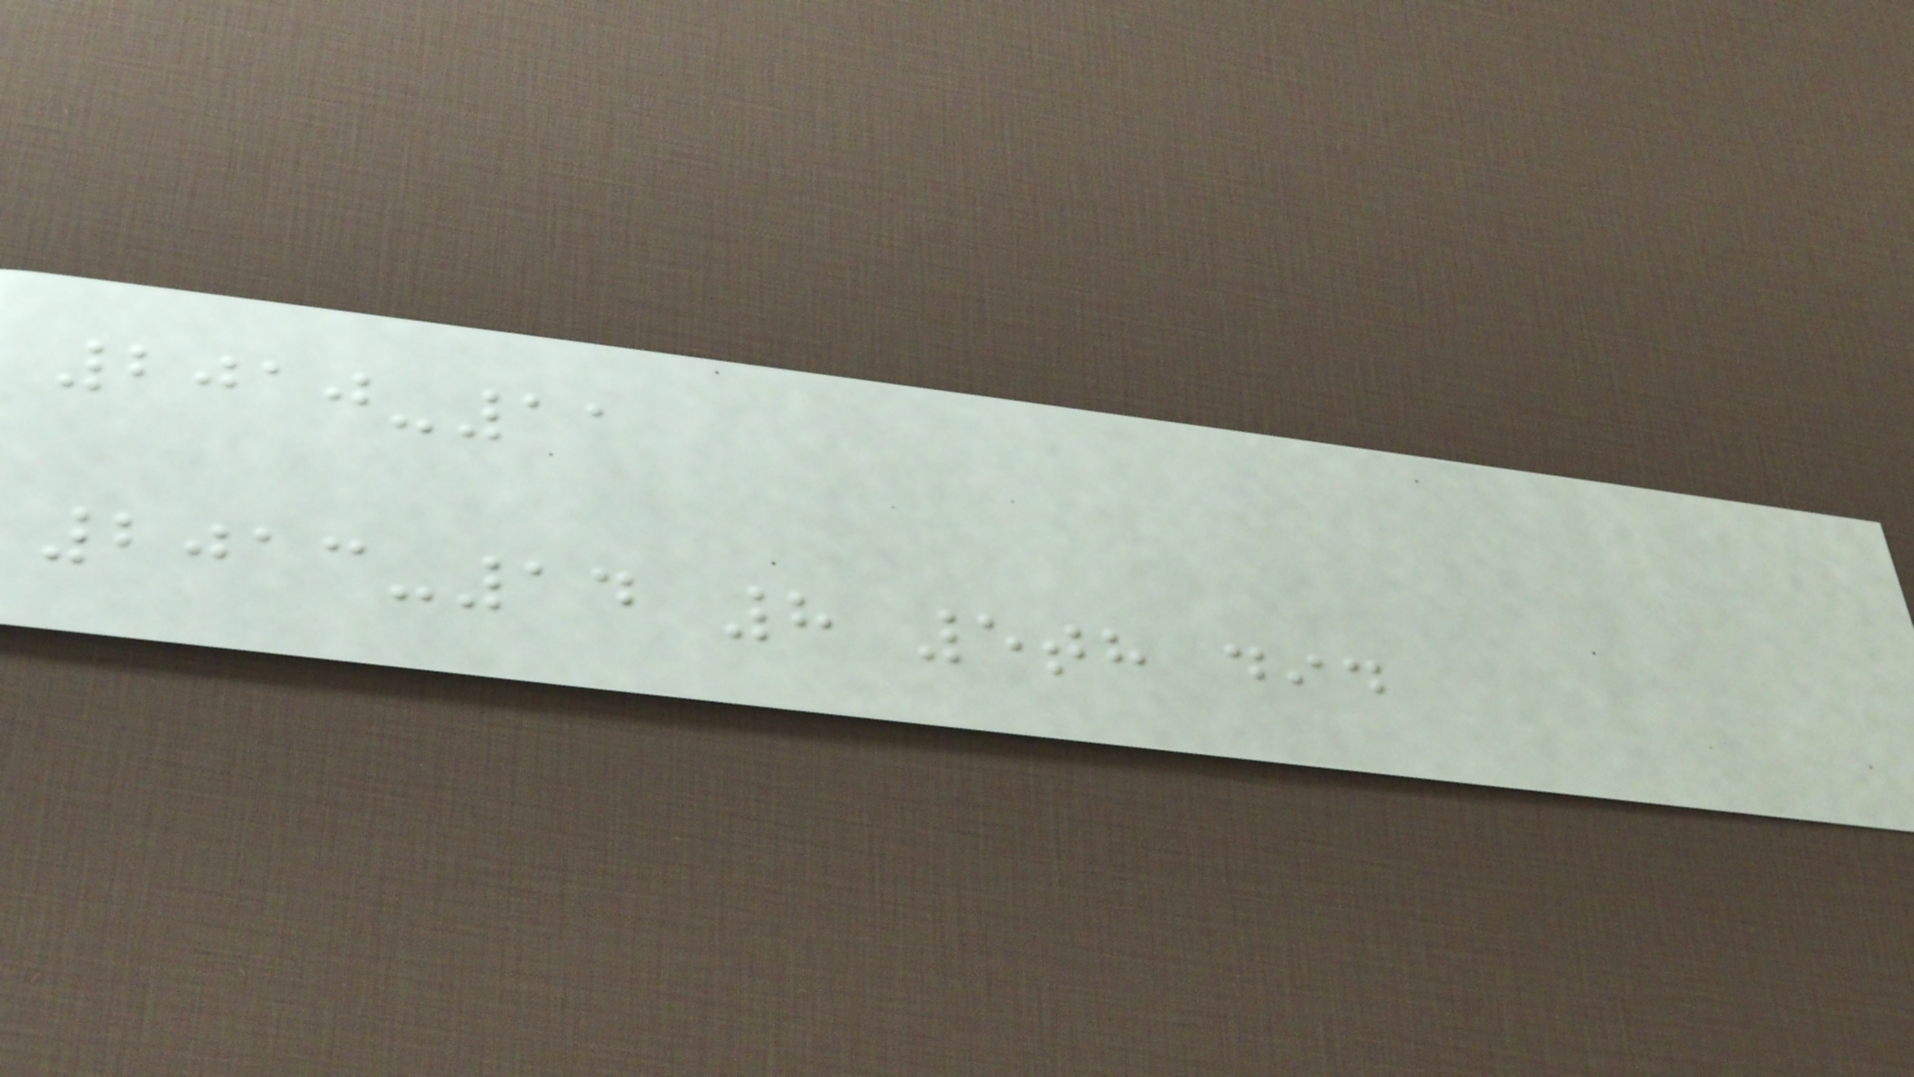2010-11
2013-14 8 5th did
